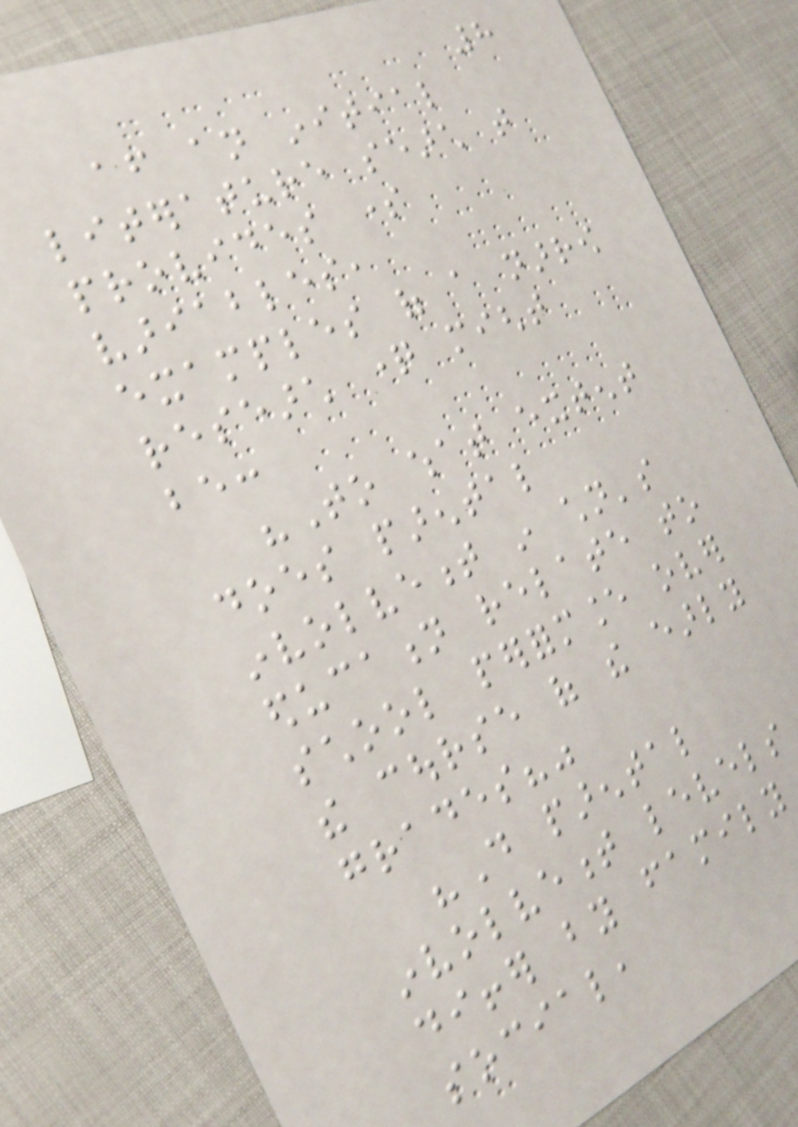8
after an initial
literature search that
provides some
variables,
examples of a narrow
research question might
be:
"To what extent
does parental
involvement in children's
education relate to
school performance over
the course of the early
grades?"
"Do parental
involvement levels
differ by family
social,
